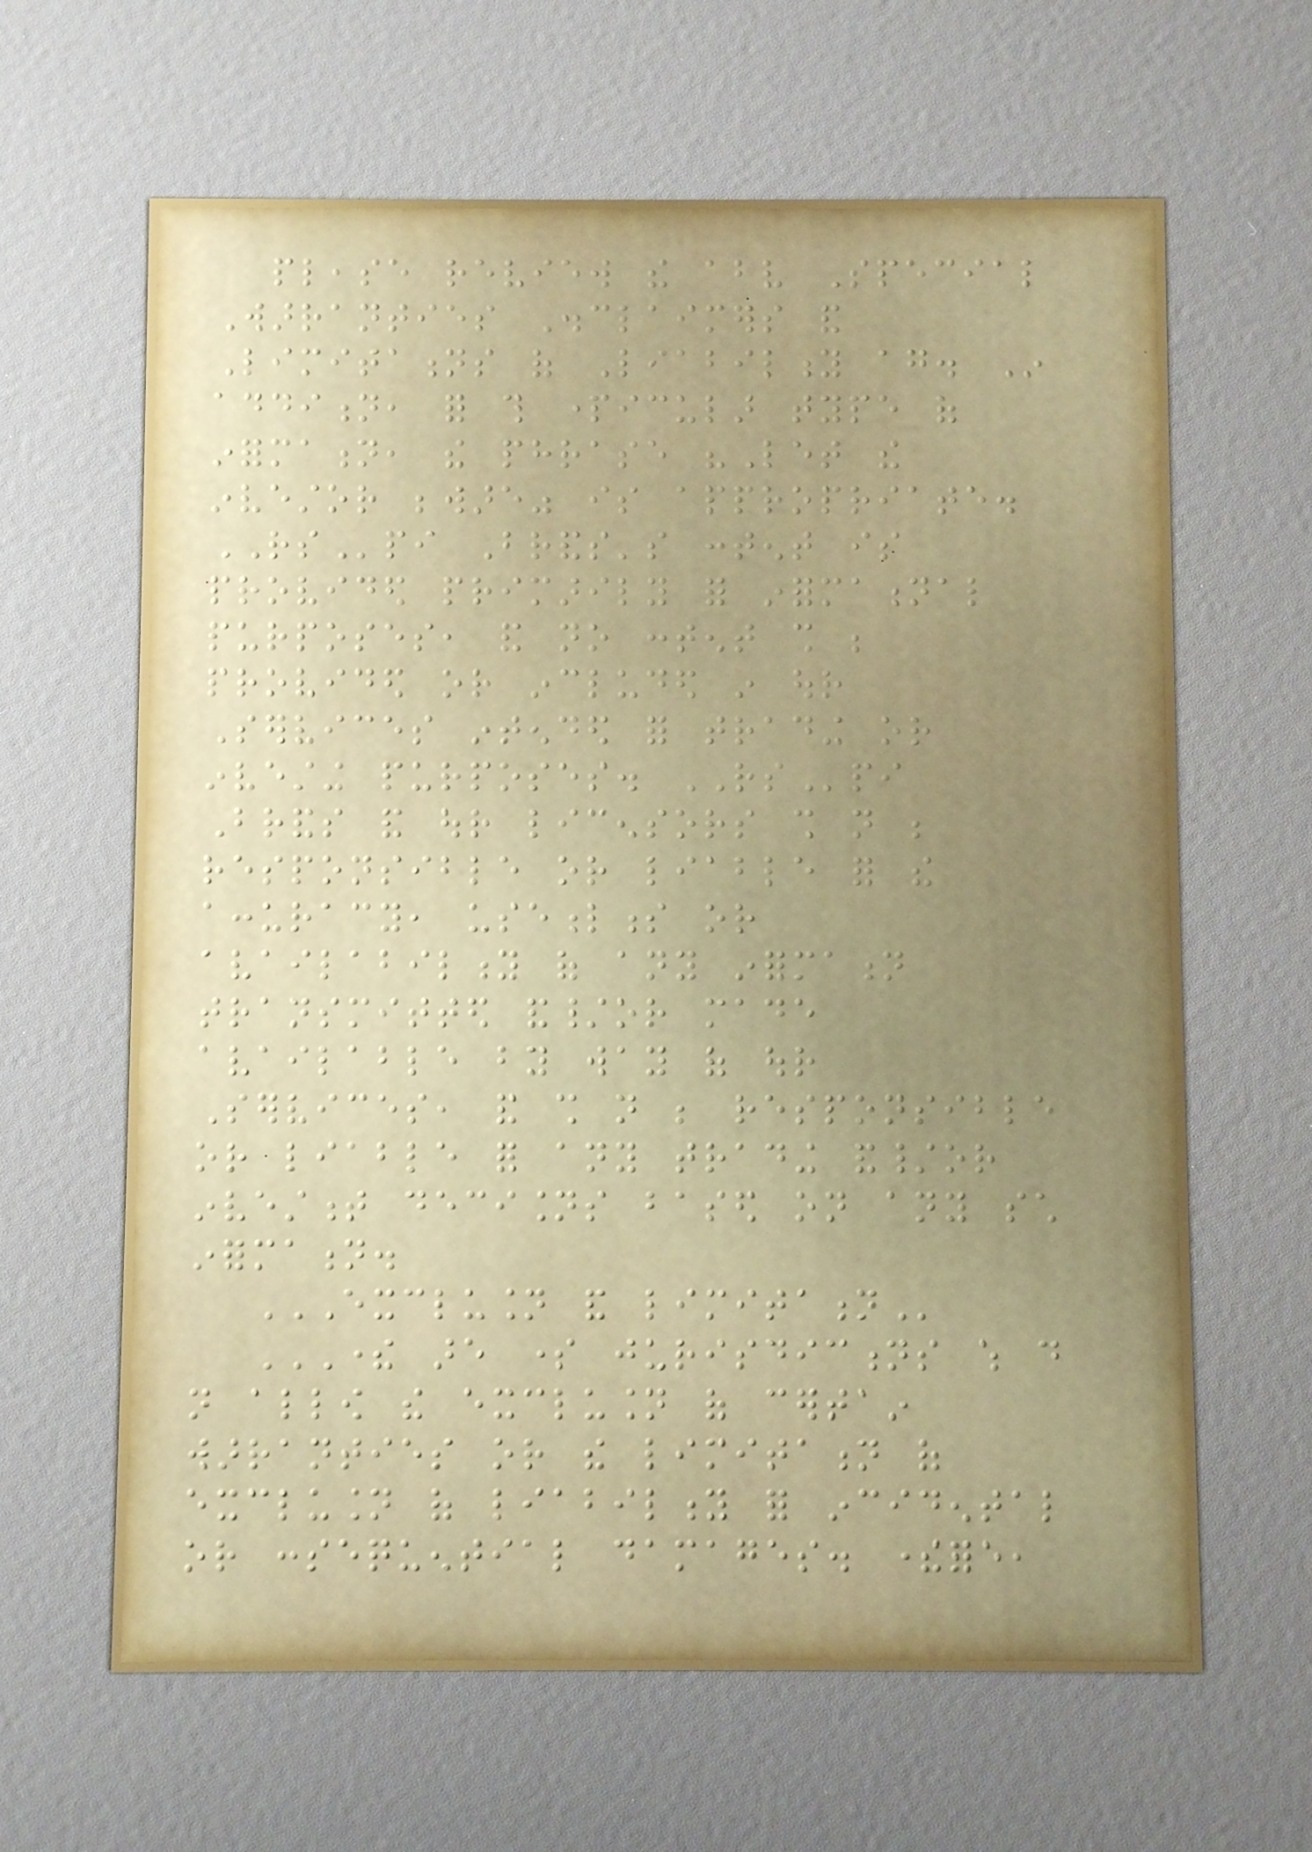please review the above Special
Warranties Disclaimers and
Limitations of Liability again. In
addition, for this particular type of
information, the phrase "Let the
investor beware" is appropriate.
RSpi Brands's content is
provided primarily for informational
purposes, and no content shall be
provided or included in our
Services intended for trading or
investing purposes. RSpi
Brands and our licensors shall not be
responsible or liable for the
accuracy, usefulness or
availability of any information
transmitted and/or made
available by way of our
Services, and shall not be responsible
or liable for any trading and/or
investment decisions based on any such
information.
EXCLUSION AND LIMITATION
THERE ARE SOME JURISDICTIONS WHICH DO
NOT ALLOW THE EXCLUSION OF CERTAIN
WARRANTIES OR THE LIMITATION OF
EXCLUSION OF LIABILITY FOR INCIDENTAL
OR CONSEQUENTIAL DAMAGES. THEREFORE,
